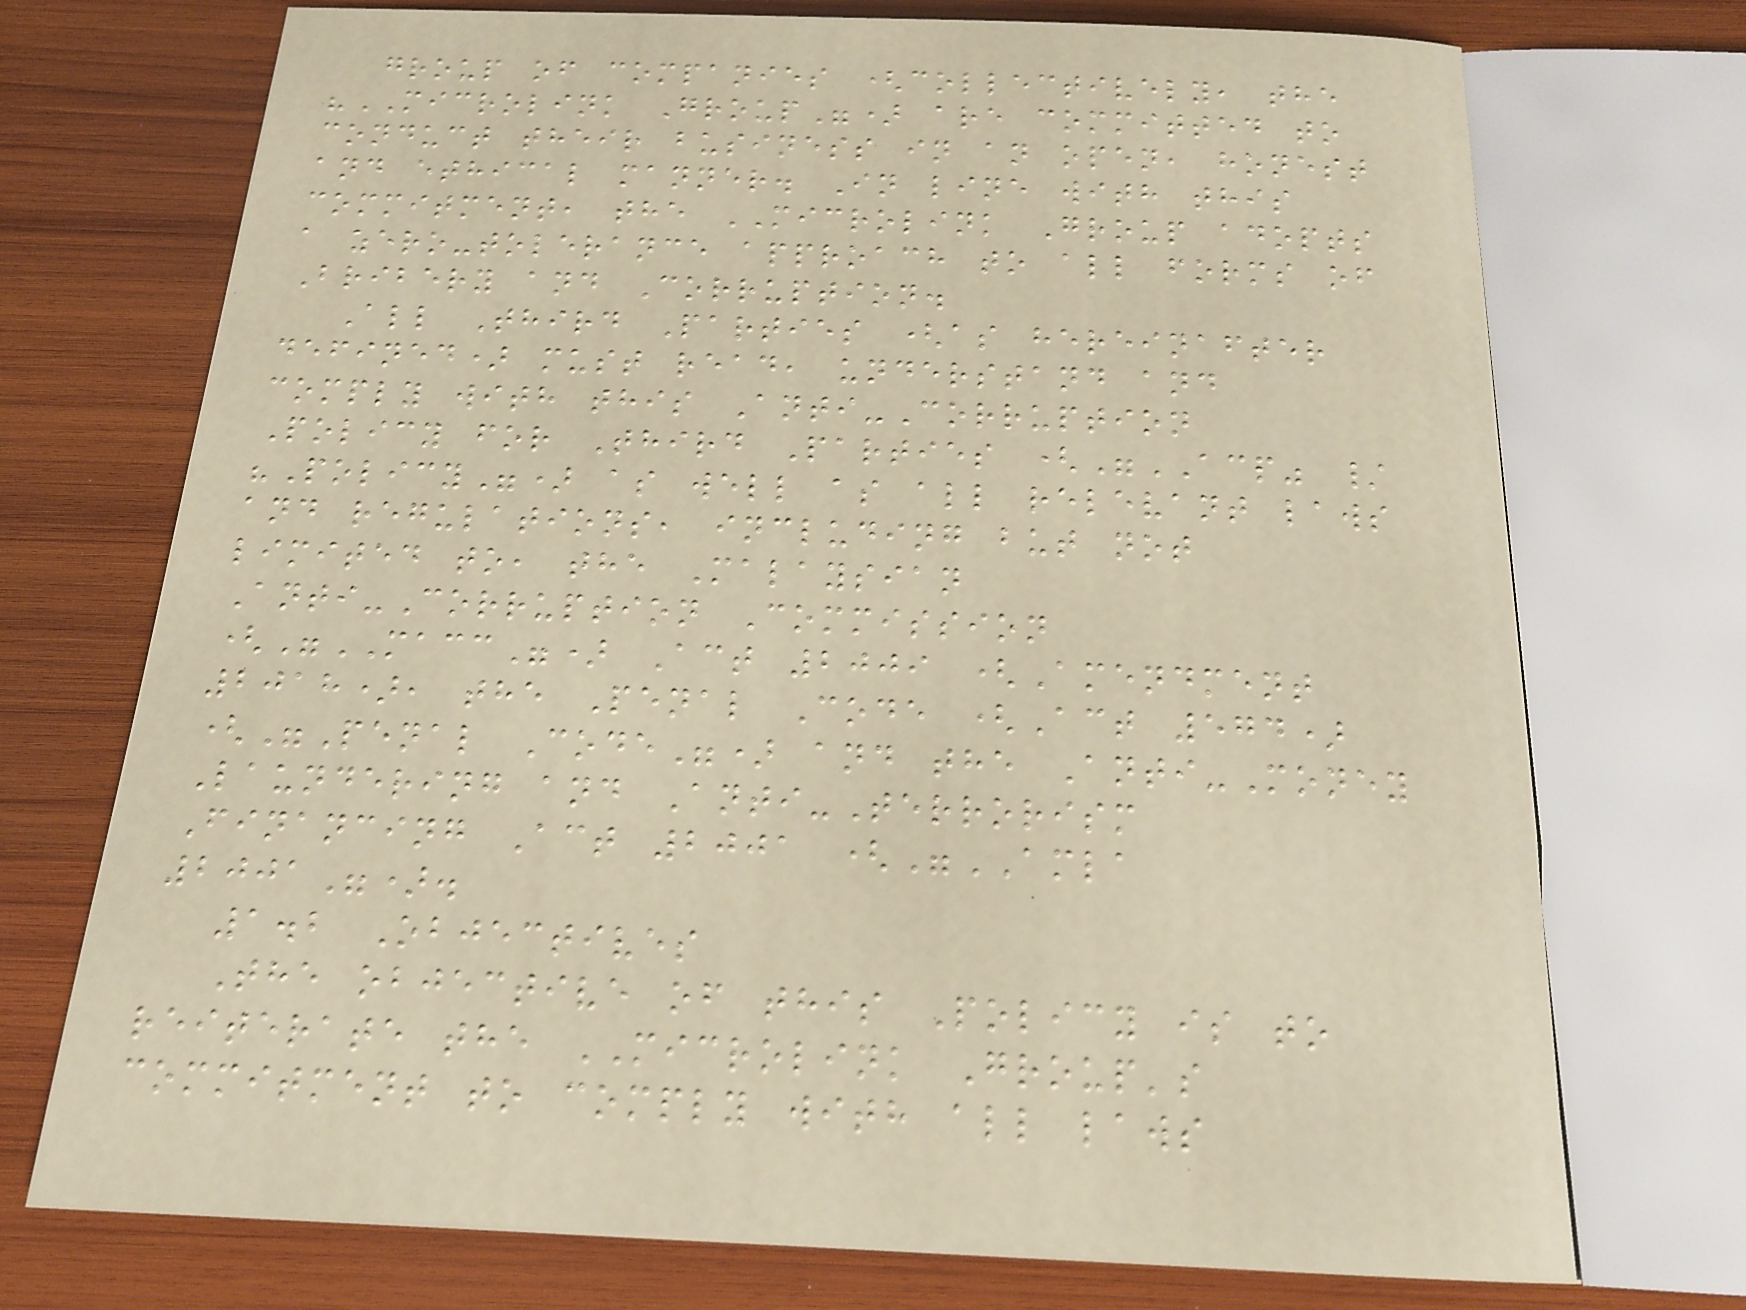group of companies (collectively, the
"MICROLINK Group") are committed to
conduct their business in an open, honest
and ethical manner. In line with this
commitment, the MICROLINK Group adopts
a zero-tolerance approach to all forms of
Bribery and Corruption.
All Third Parties (as hereinafter
defined) must read, understand and
comply with this Anti-Corruption
Policy for Third Parties ("ACP" /
"Policy") as well as all relevant laws
and regulations, including but not
limited to, the Malaysian
Anti-Corruption Commission
("MACC") Act 2009 (Amendment
2018), the Penal Code (Act 574)
("Penal Code") and the Anti-Money
Laundering and Anti-Terrorism
Financing Act 2001 ("AMLA
2001").
1.2 Objectives
The objective of this Policy is to
reiterate the MICROLINK Group's
commitment to comply with all laws
